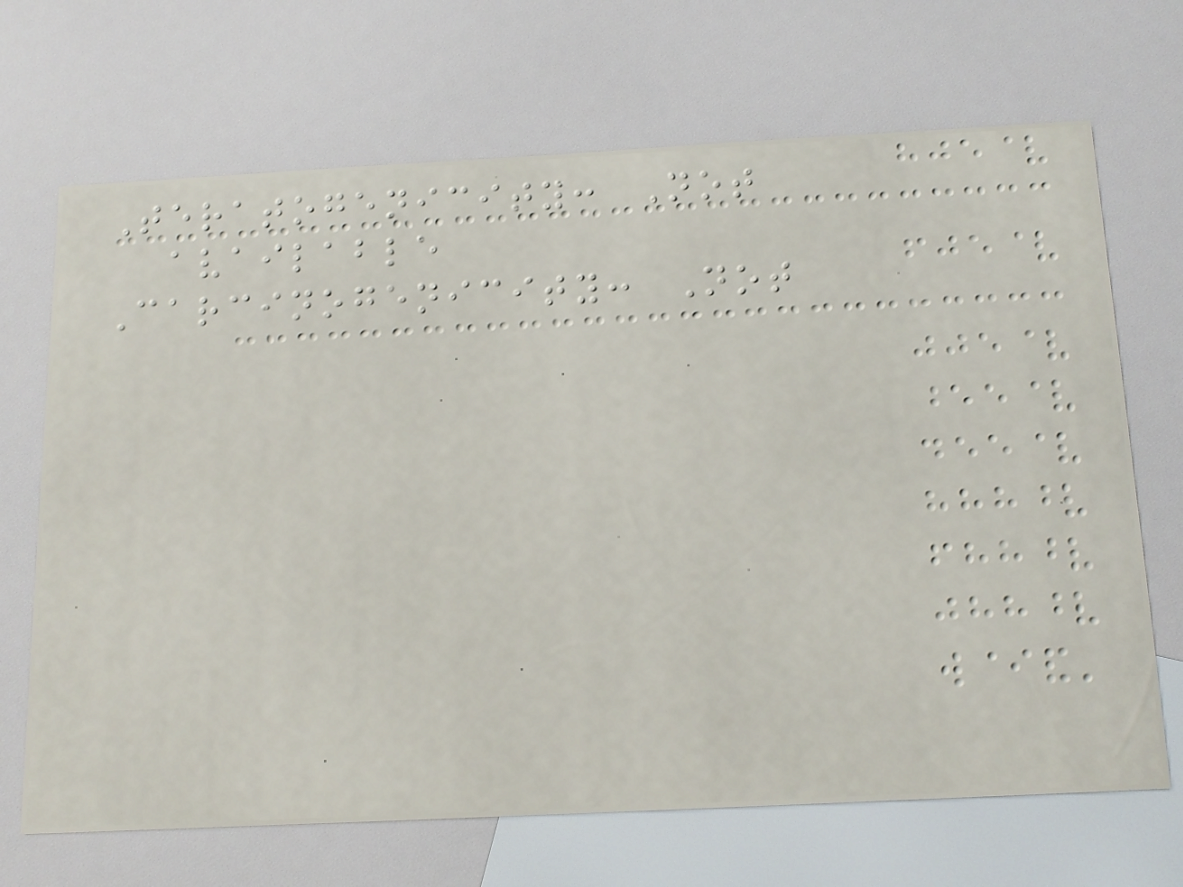Teratogenicity: Not
available
Carcinogenicity: Not
